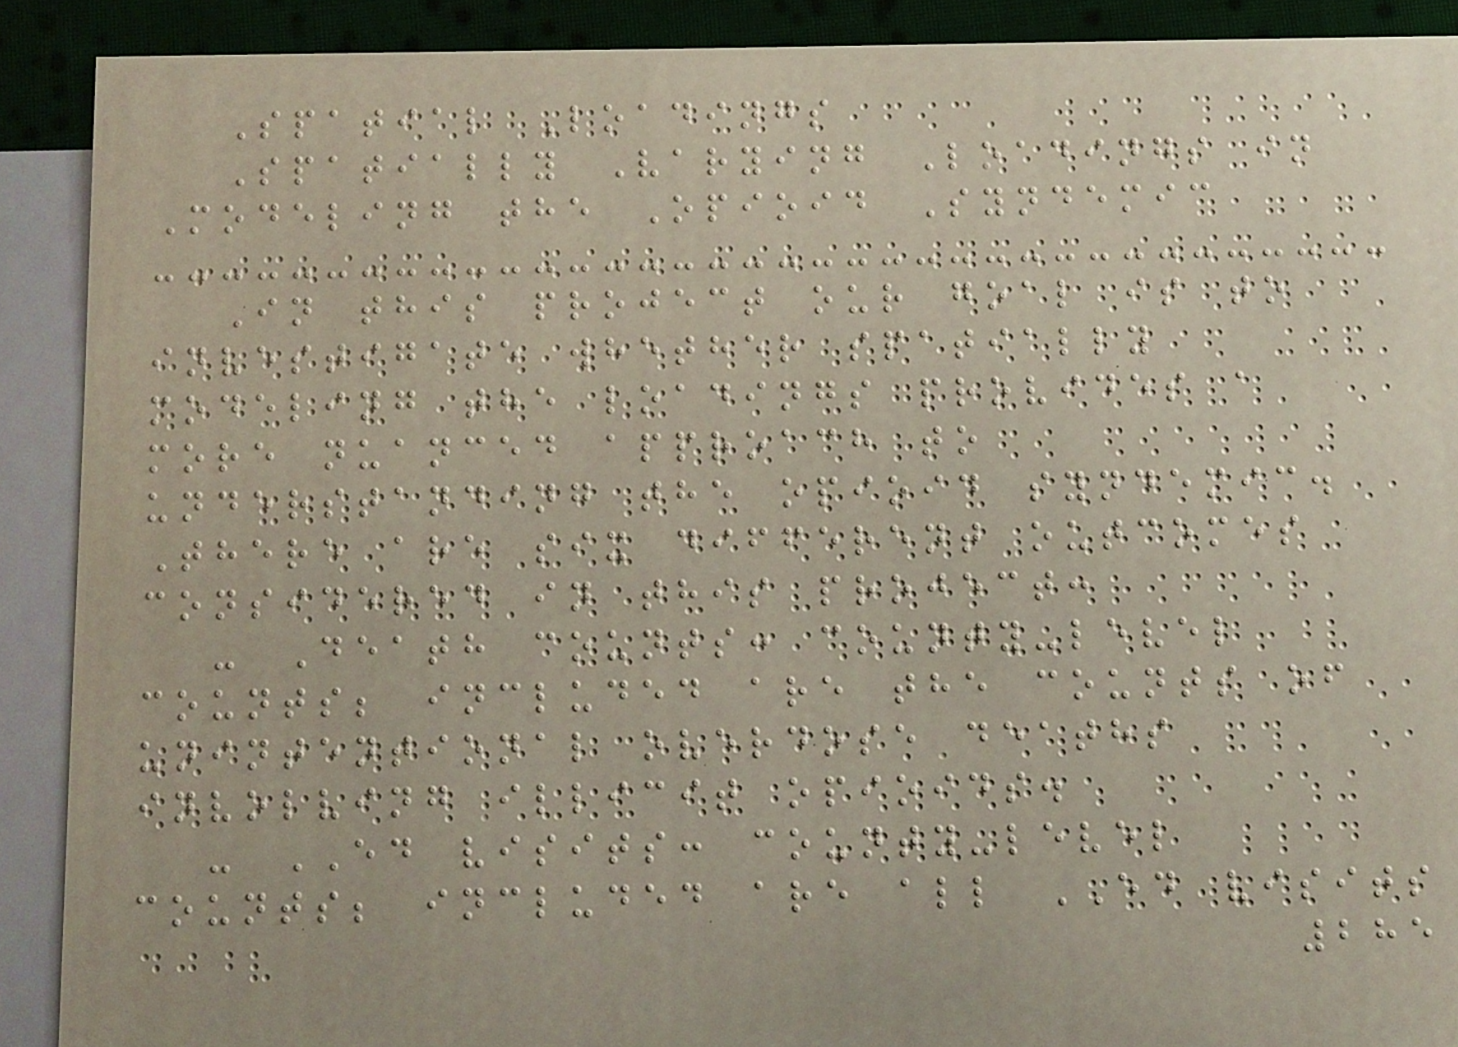Spatial Loadings
Spatially Varying Loadings in
Modeling the Opioid Syndemic
In this project our goal is to
investigate whether spatially
modeling the loadings provides a
more nuanced approach to
understanding the opioid syndemic.
There are six different outcomes
considered in this project:
- Death counts: county-level
counts; included are the counts of
unintentional overdose deaths
involving illicit opioids.
- ED visits: county-level
counts; included are all ED visits
285
